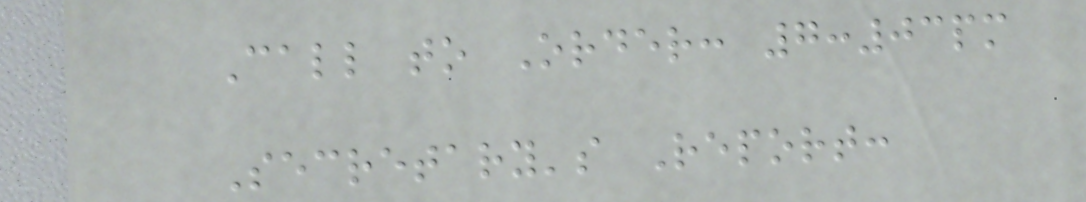Call to Order: 7:03pm
Secretary's Report:
